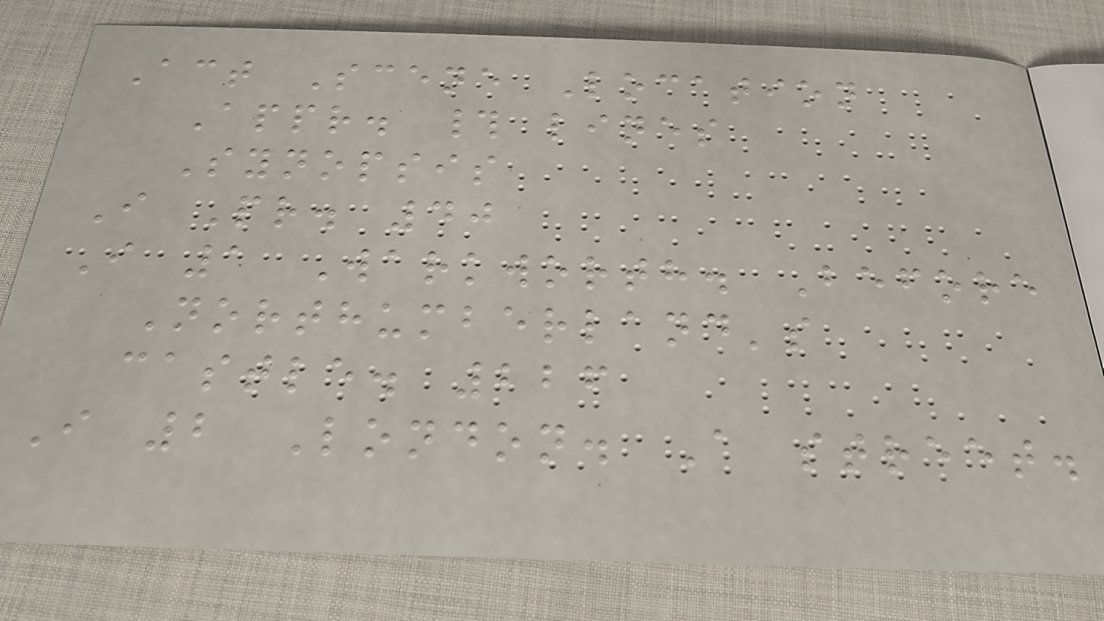Act Scene Location
Appr. # lines
Synopsis
I Pr. 40
I 1 Warkworth. Before
Northumberland's
castle. 226
I 2 London. A street.
